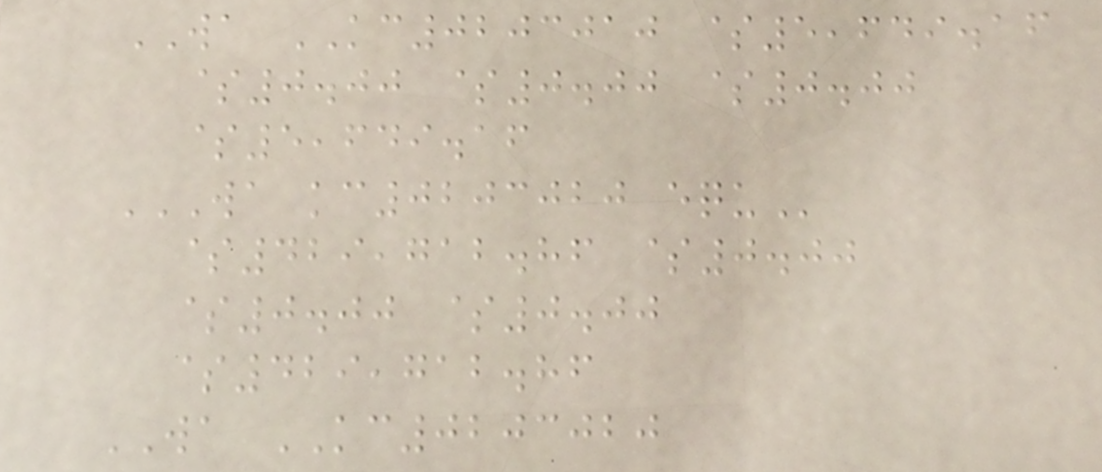WA KC0203010 $5,649.16
$0.00 $0.00 $0.00
$5,649.16
WA KC0203020 EQU
$429,712.86 $0.00
$0.00 $0.00
$429,712.86
WA KC0203020
